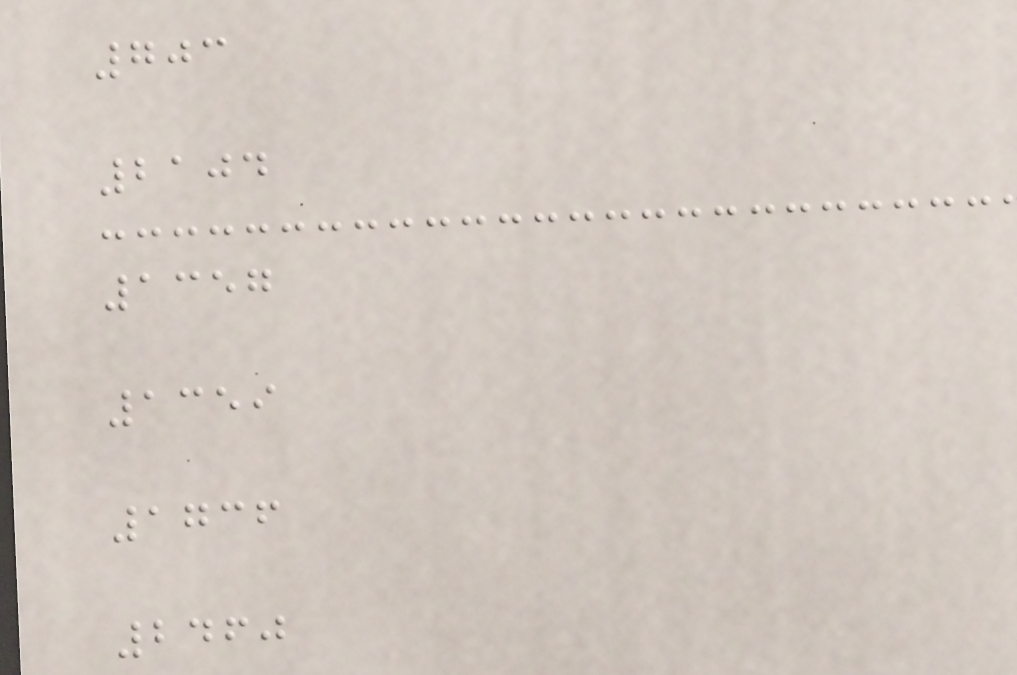703
2104
1357
1359
1736
2460
